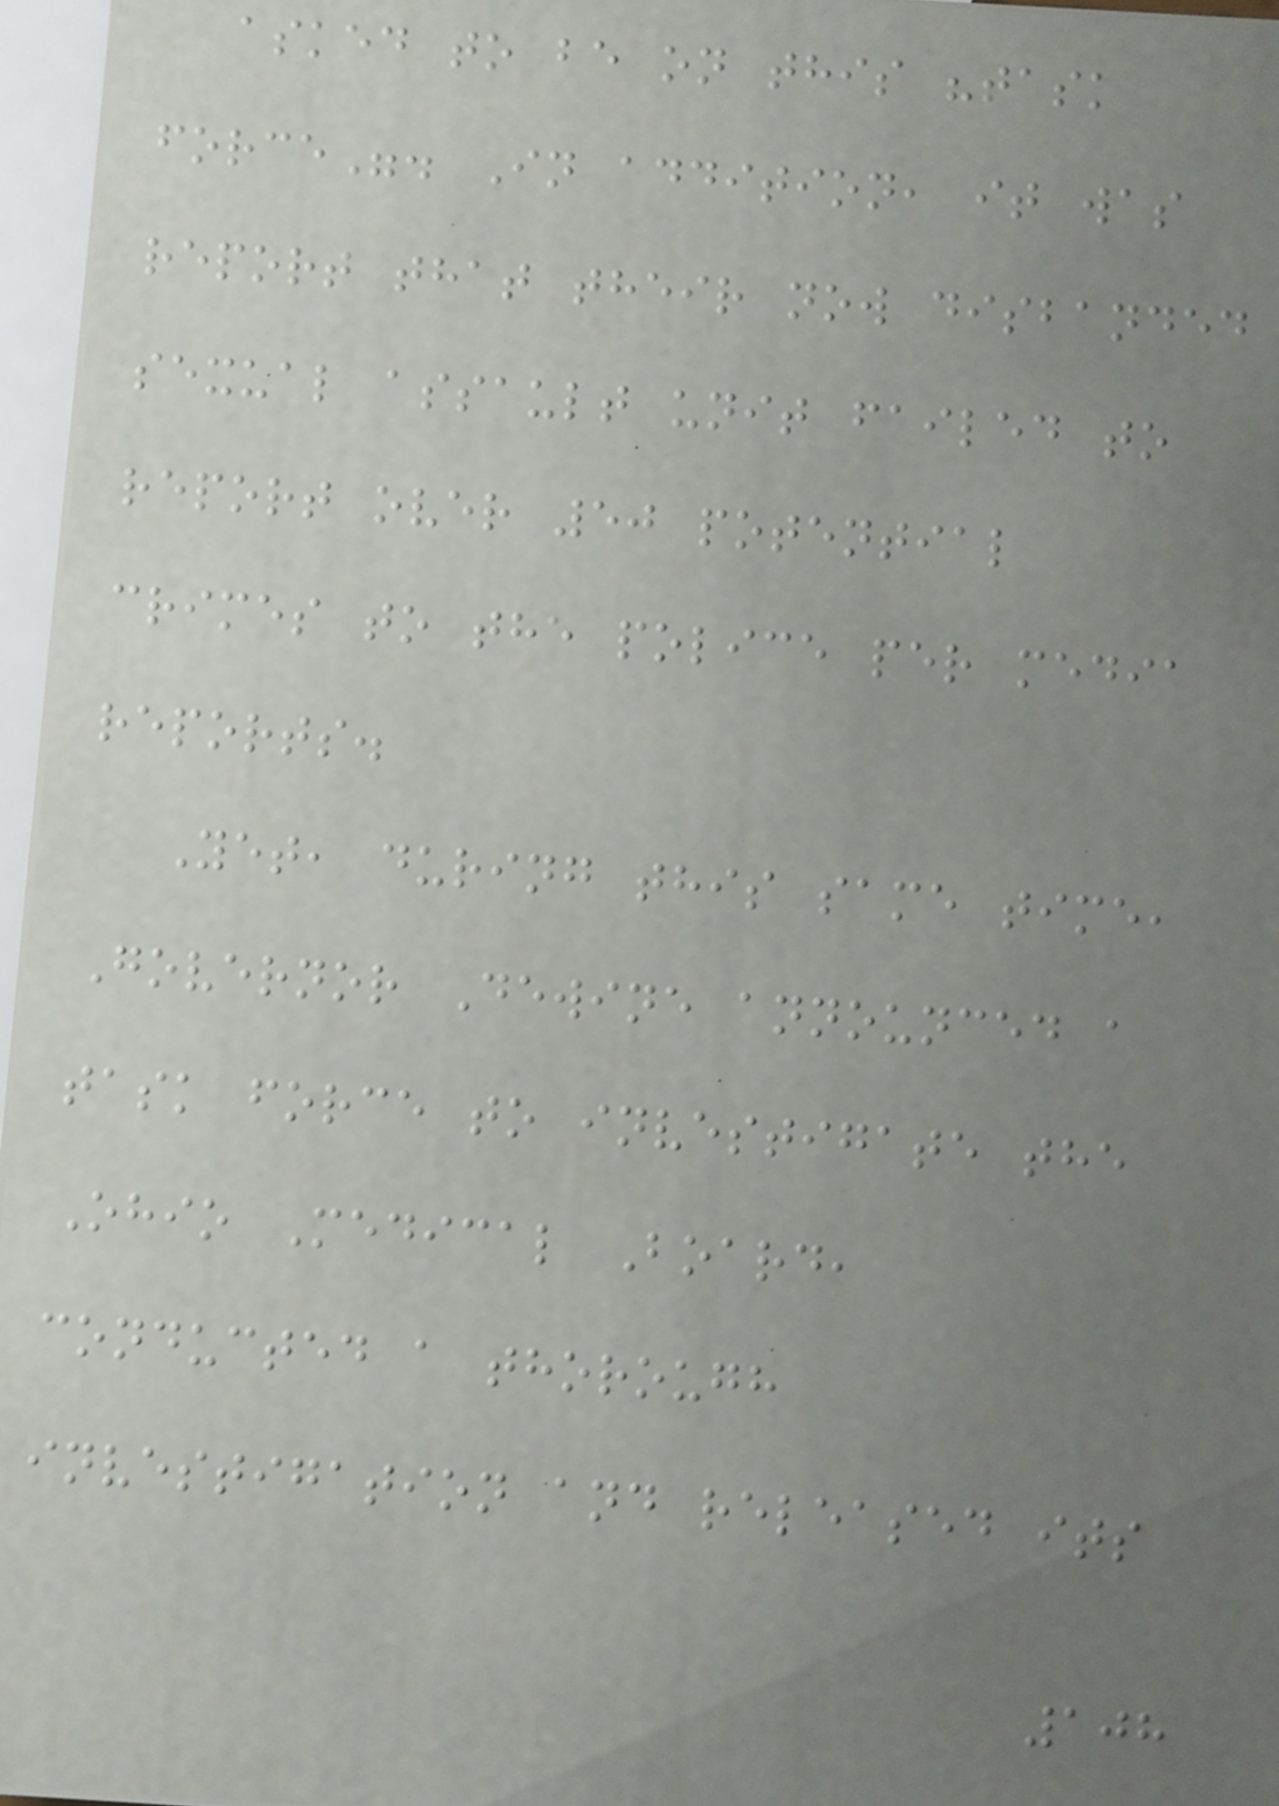asked to be on this "task
force". In addition, it was
report that their now disbanded
sexual assault unit failed to
report over 50 potential
crimes to the police per media
reports.
Yet, during this same time,
Governor Dewine announced a
task force to investigate the
Ohio Medical Board,
conducted a thorough
investigation and released its
108
